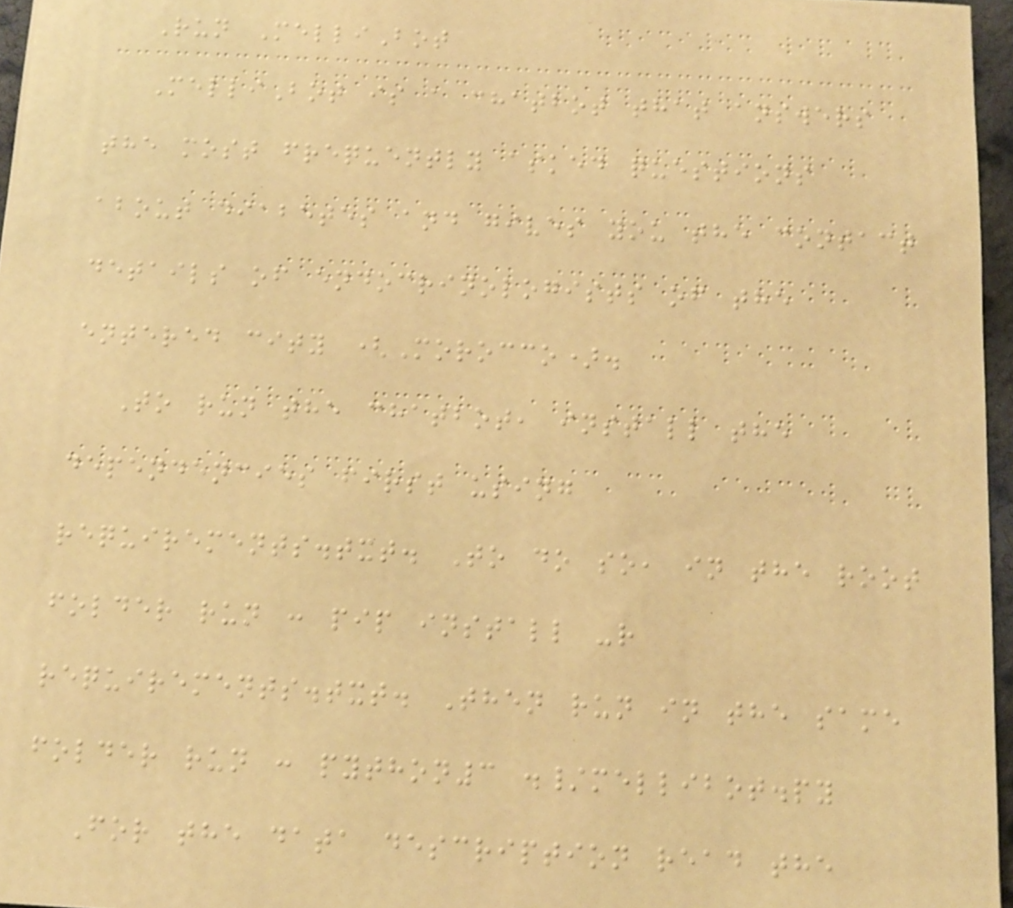Run MelliBot
MelliBot is a chatbot that answers
the most frequently asked questions
about diabetes and gives you the contact
details of endocrinologists of the
entered city (Morocco).
To run the chatbot, install the
dependencies first using
requirements.txt. To do so, in the root
folder run : pip install -r
requirements.txt. Then run in the same
folder run : python3 ./mellibot.py
For the data description read the
